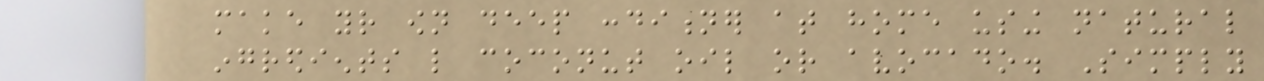make your own deep conditioner at home using natural
ingredients like coconut oil or avocado. Simply
